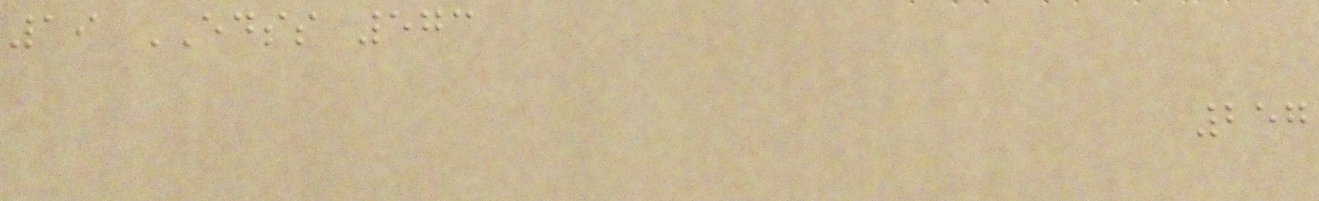19 EDSS 573
257
